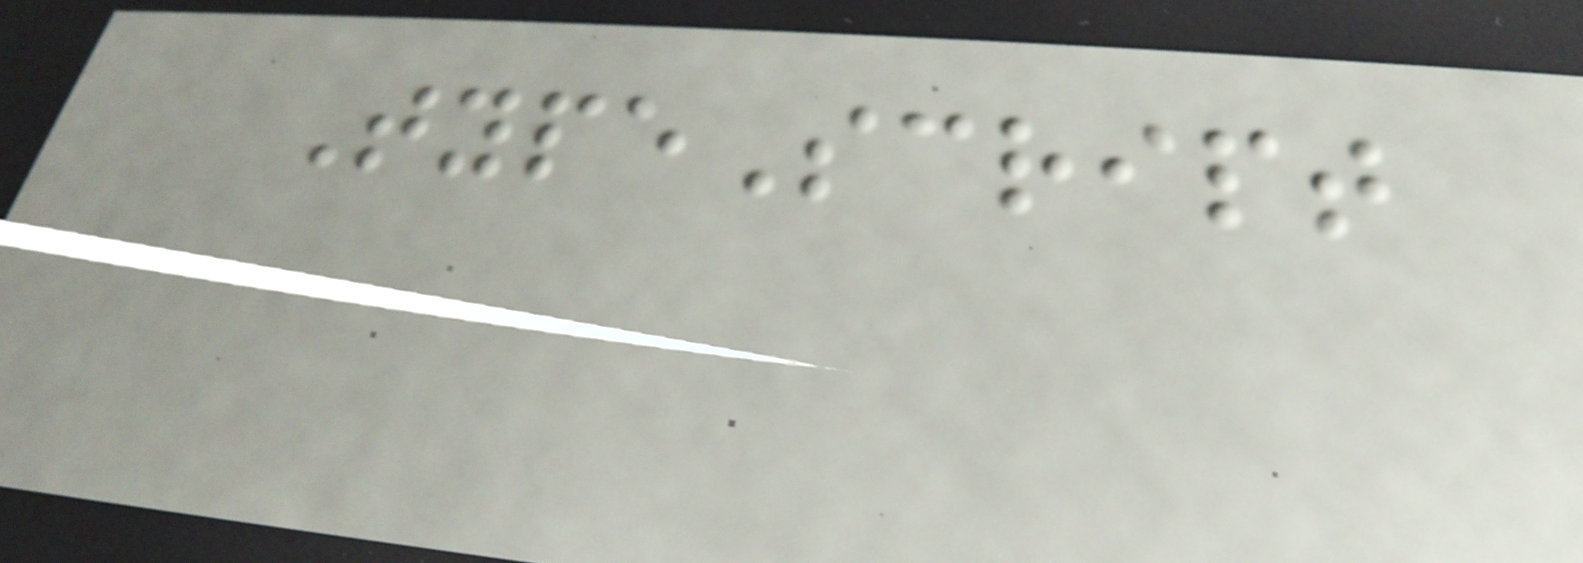TypeScript
